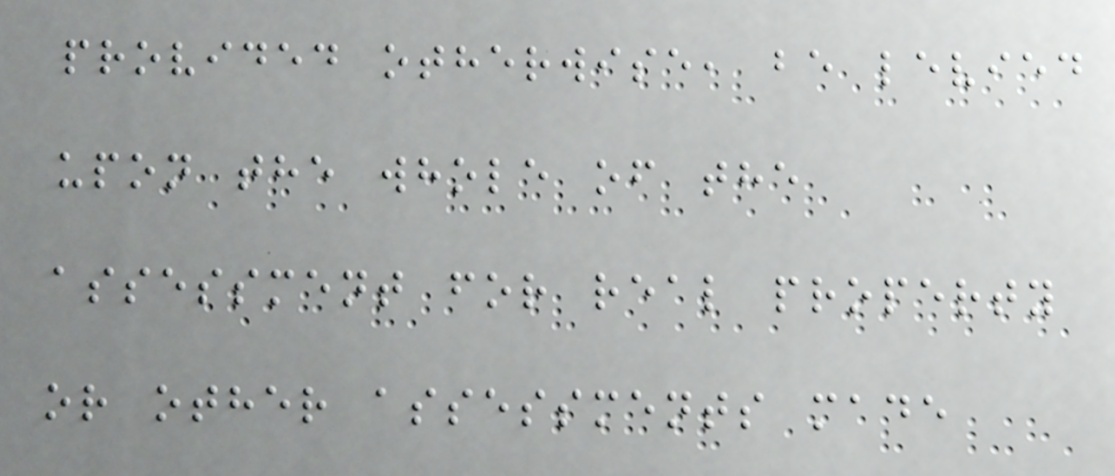provided otherwise, be levied
upon the whole of the
assessment for real property
or other assessments made
